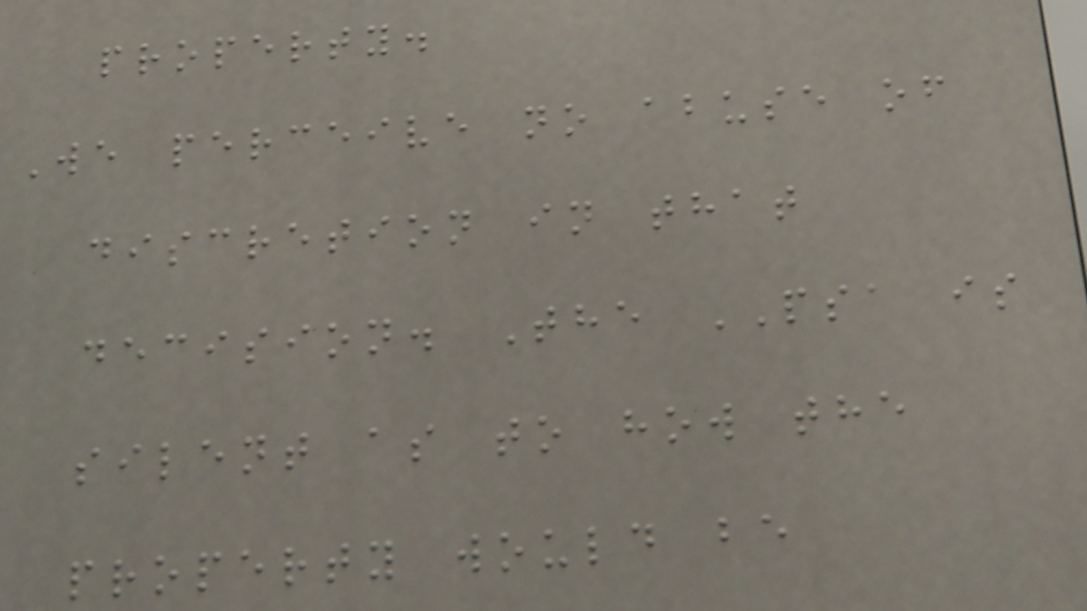property.
We perceive no abuse of
discretion in that
decision. The PSA is
silent as to how the
property would be
